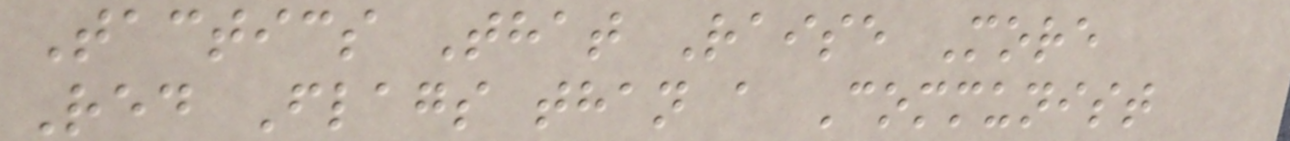Tactics That Raise More
Red Flags than a Communist
